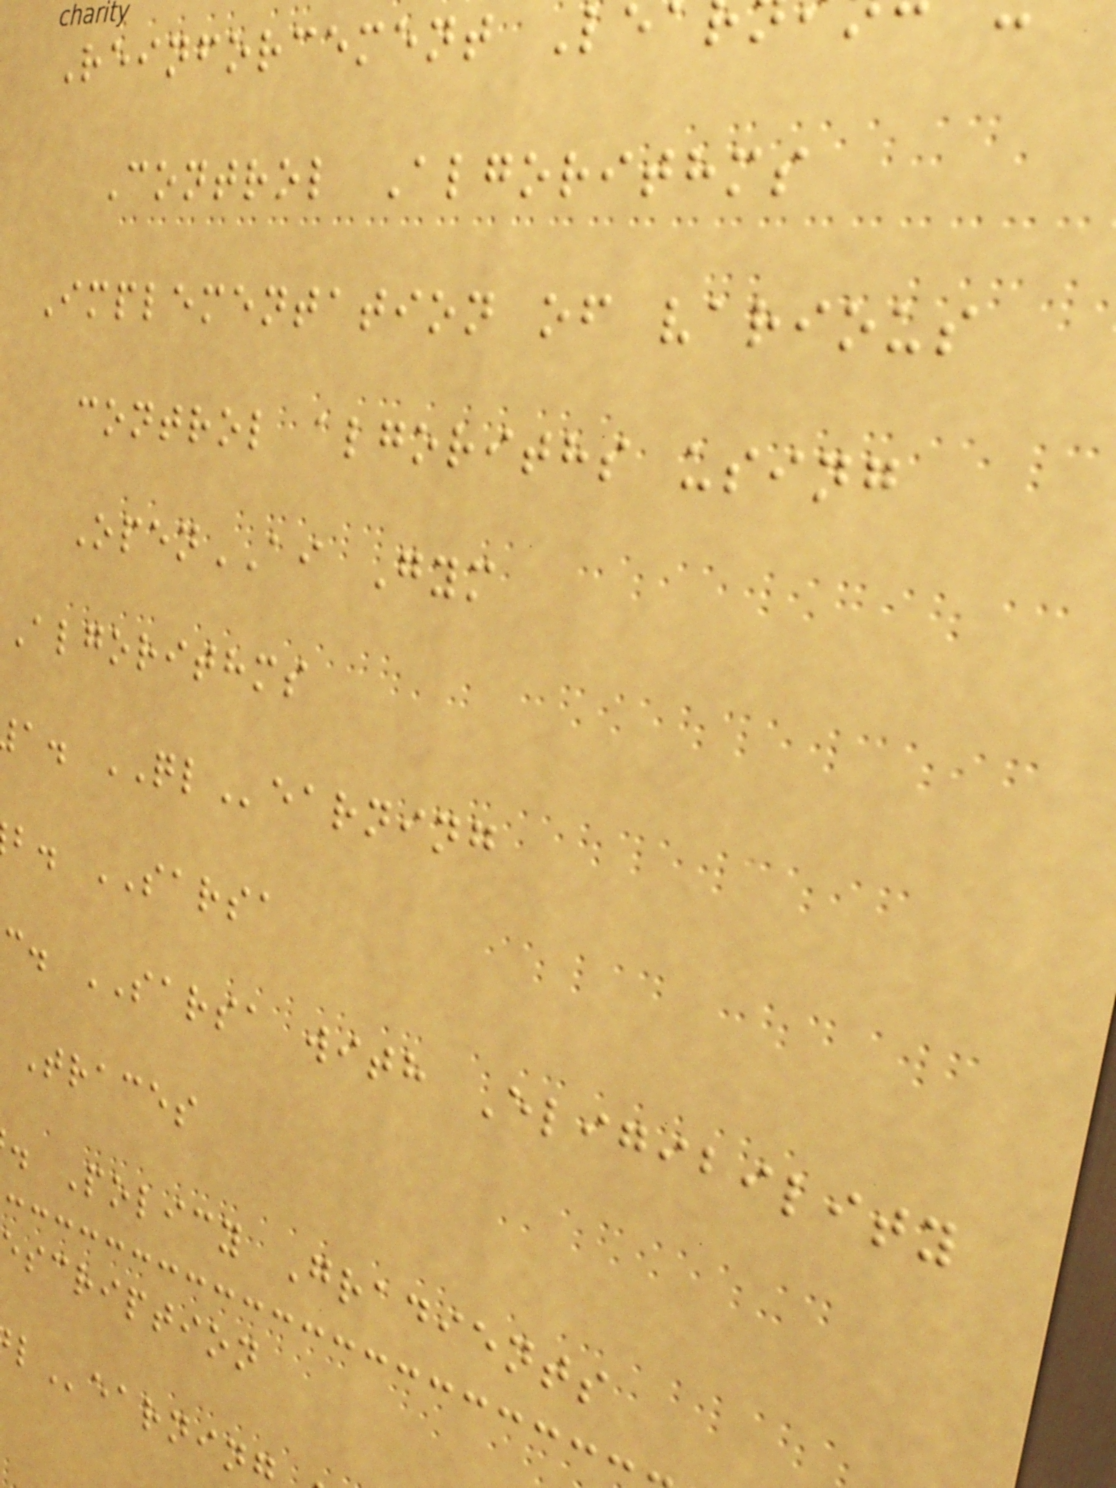Reinforcement Le
Control Algorithms
Implementation of various
control algoriths using
OpenAI Gym
Algorithms
a. QLearning
b. SARSA
c. SARSA with Eligibility
Traces
. Policy Gradients
escription
